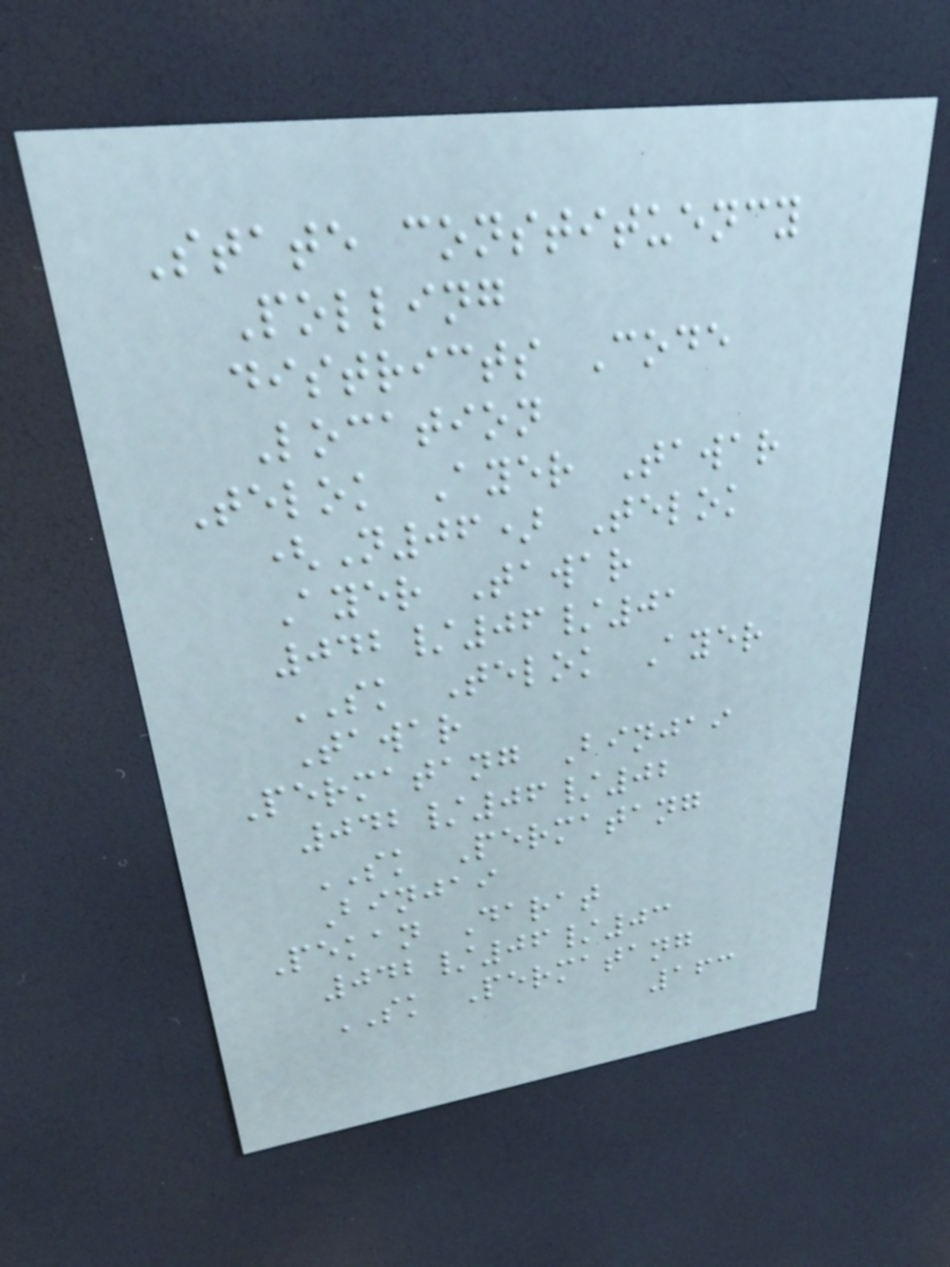State constituency
Polling
districts Code
Location
Telok Ayer Tawar
(N06) Telok
Ayer Tawar
042/06/01
SK Telok Ayer
Tawar
Permatang Binjai
042/06/02
SK Permatang
Binjai
Pekan Darat
042/06/03
SK Permatang
163
